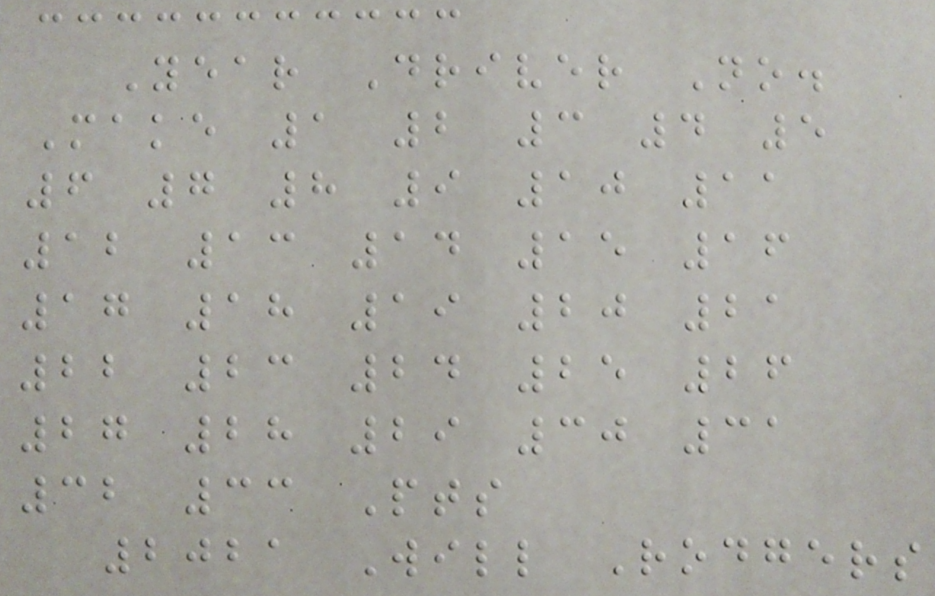Year Driver No.
Make 1 2 3 4 5
6 7 8 9 10 11
12 13 14 15 16
17 18 19 20 21
22 23 24 25 26
27 28 29 30 31
32 33 Pts
2021 Will Rodgers
